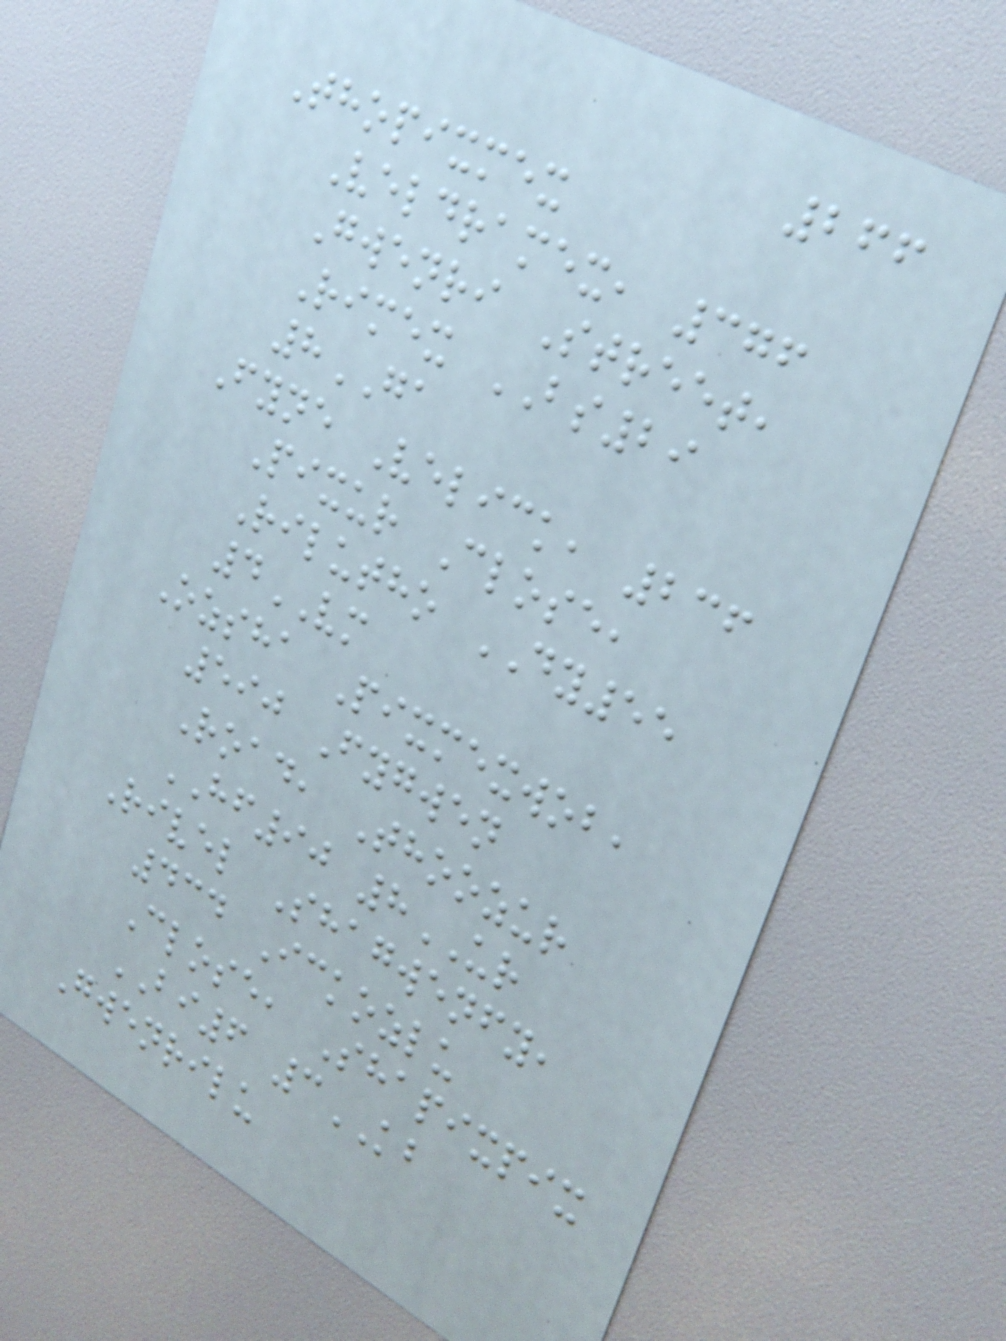266
Thopixmex
Veldramex, 376
Gwenri Street,
Rimex BS29
8GA
Fyne Velick, 236
Pixur Close,
Rilutho DY55
4VM
Ozsha Pixmexwob,
590 Fygwen
Road, Thoozur
HF90 8UR
Rivel Shagwenfy,
434 Ickozlu
Close, Shapixpix
BI6 3KB
Gwenrilu
